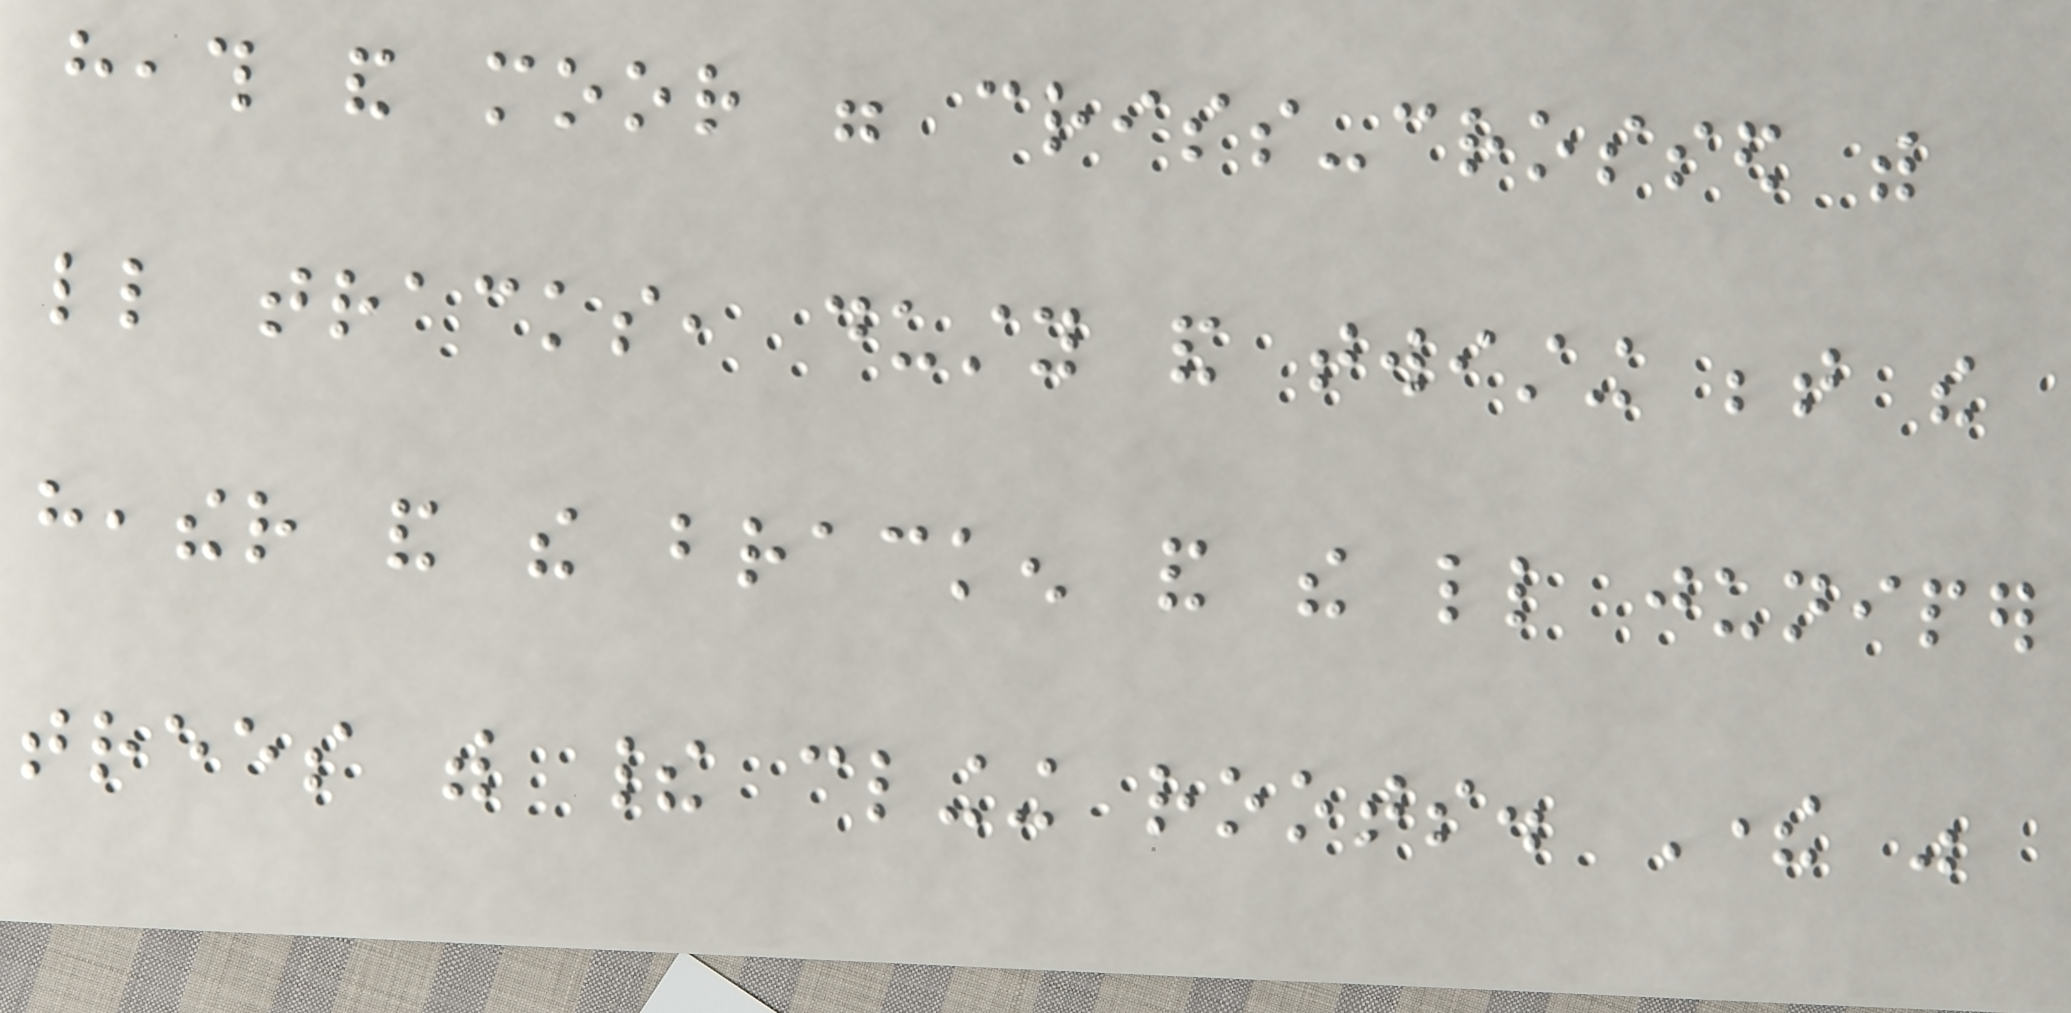heath and moor were criss-crossed with
little tracks, dusty and twisting between the
heather and the bracken and the little juniper
trees with their clinging roots. There was
